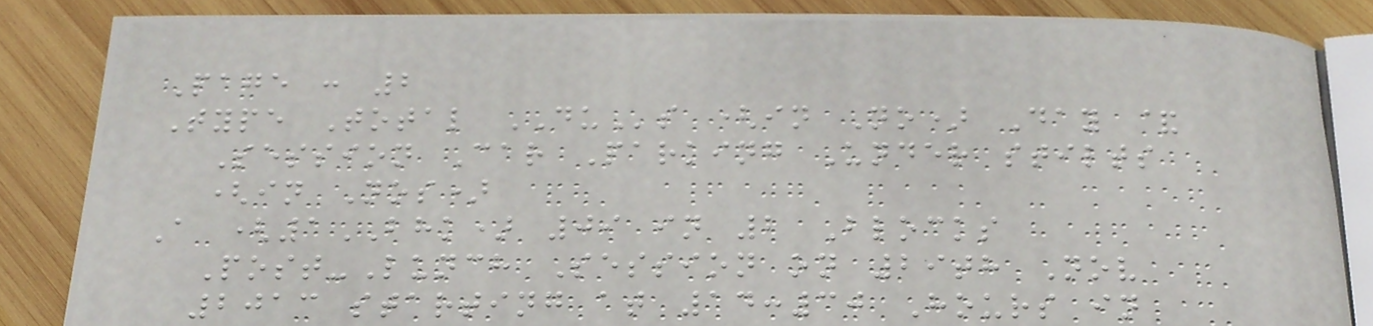Page : 2
Type Total DUs (in No) Day &
Session Car Parking Under stilts
(in Nos)
A (1BHK) 09 in 2 Blocks
Post-Lunch Session on 29th Nov
2013 starting at 14:30 Hours in
